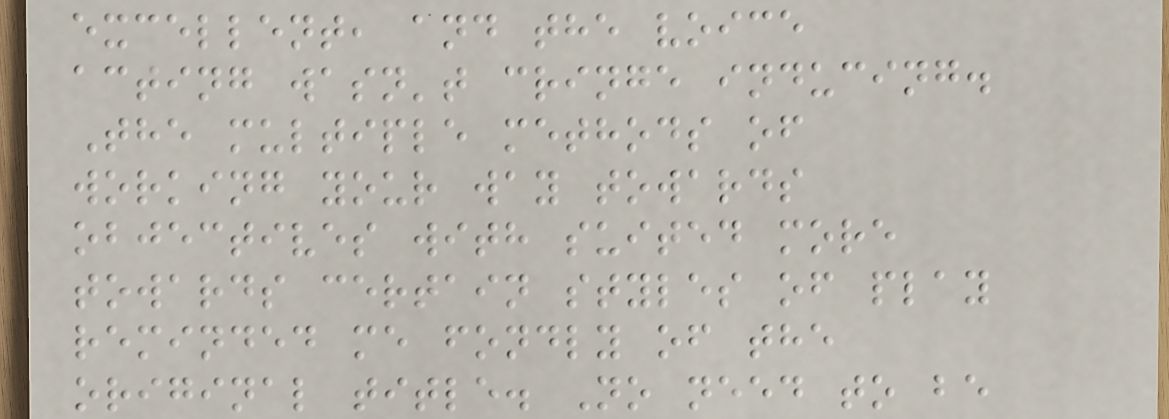excellent, and the voice
acting wasn't cringe inducing.
The multiple methods of
working your way towards
objectives with suited more
towards certain styles of play
reminded me fondly of the
original title. No need to be
